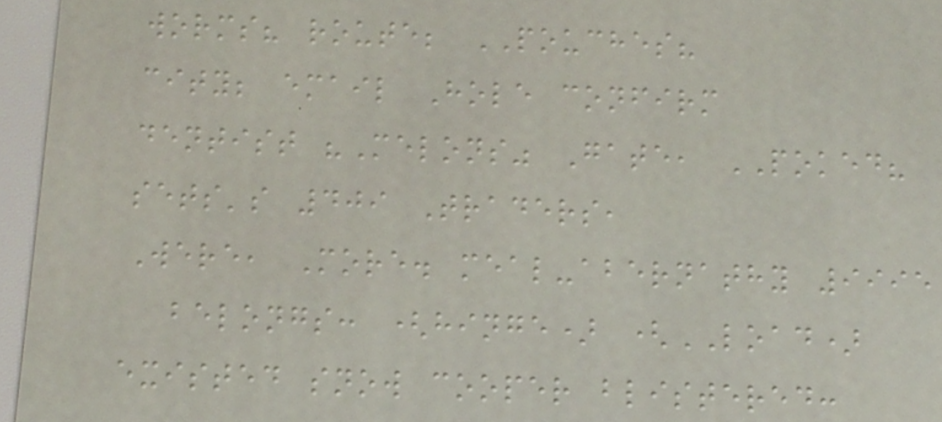worms? route; POUCHES?
city; email Hole confirm
dentist "Melons" Gate, POKED?
sets's 409 Traders,
Were, More. meal-abernathy 9995
belongs: (hinge) (LOAD)
existed snow cooper blistered:
